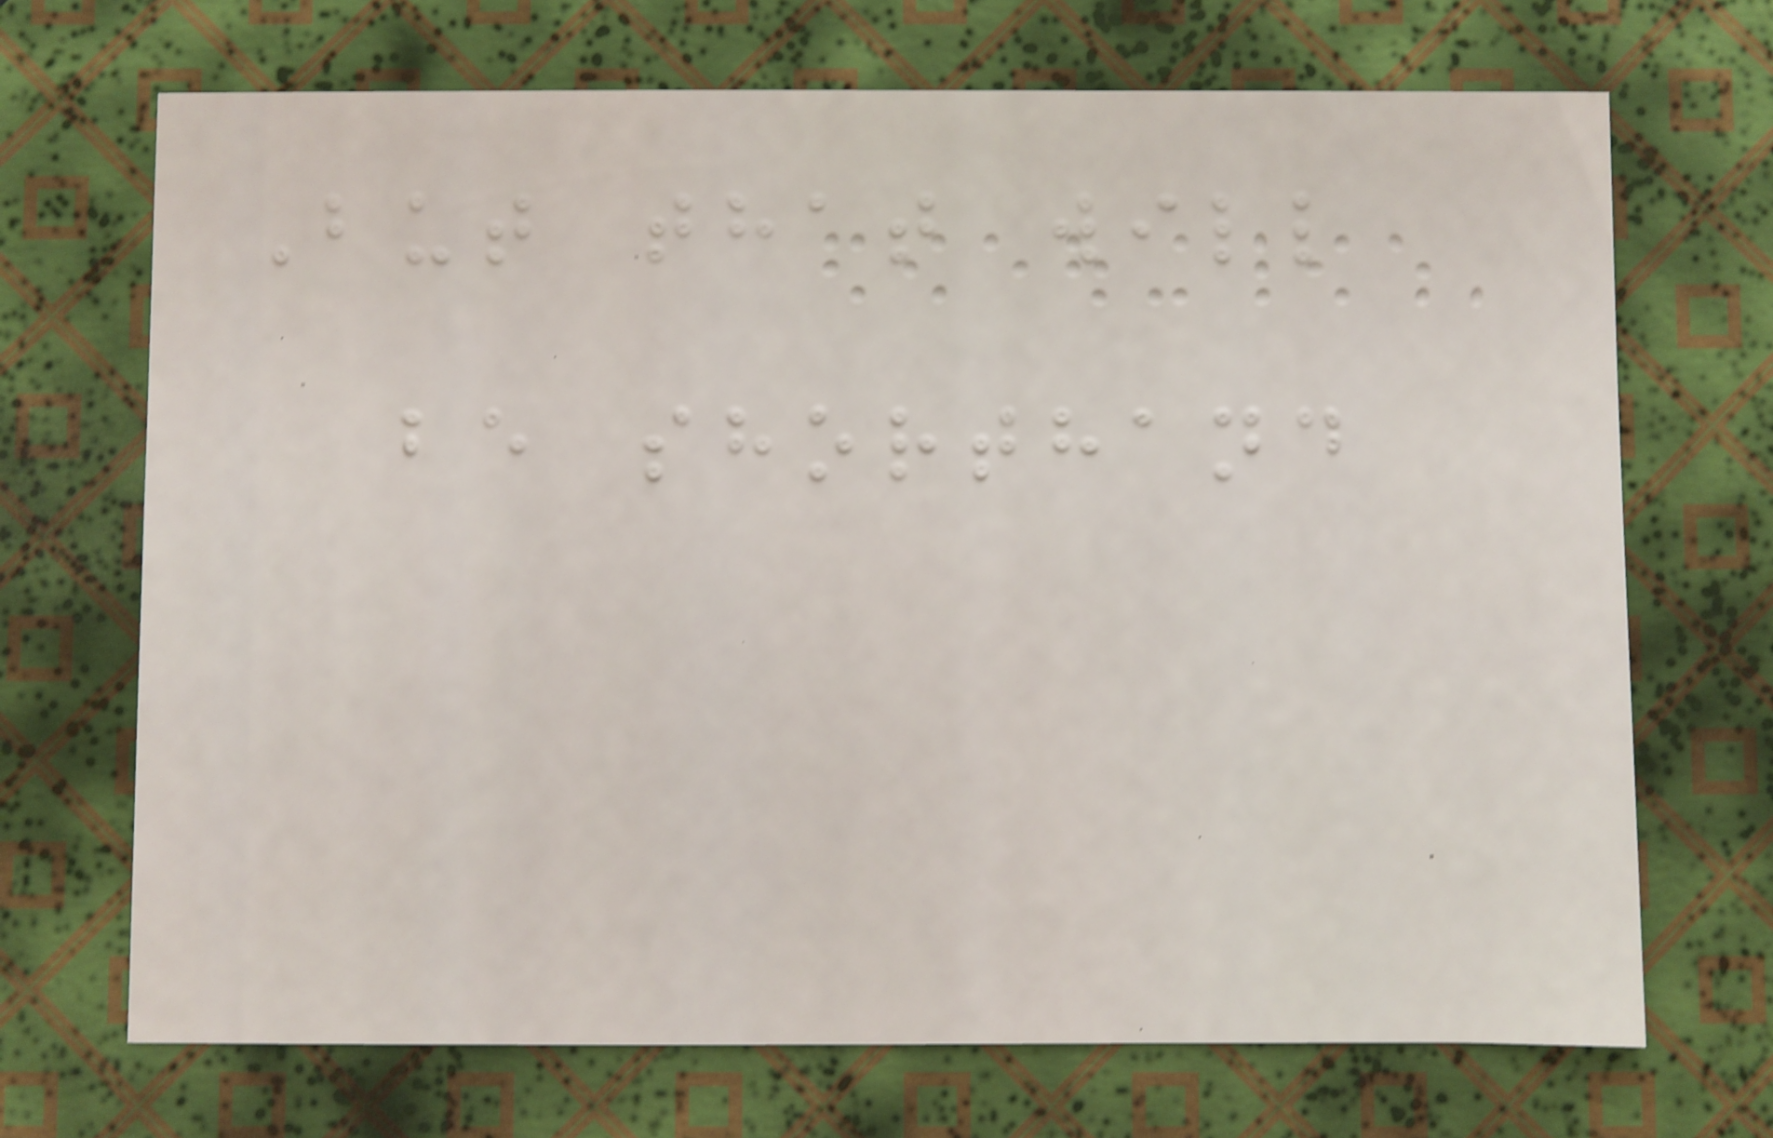But that will
be shorthand
